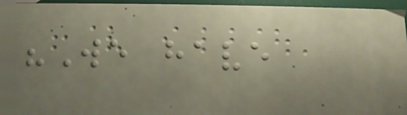"We have
